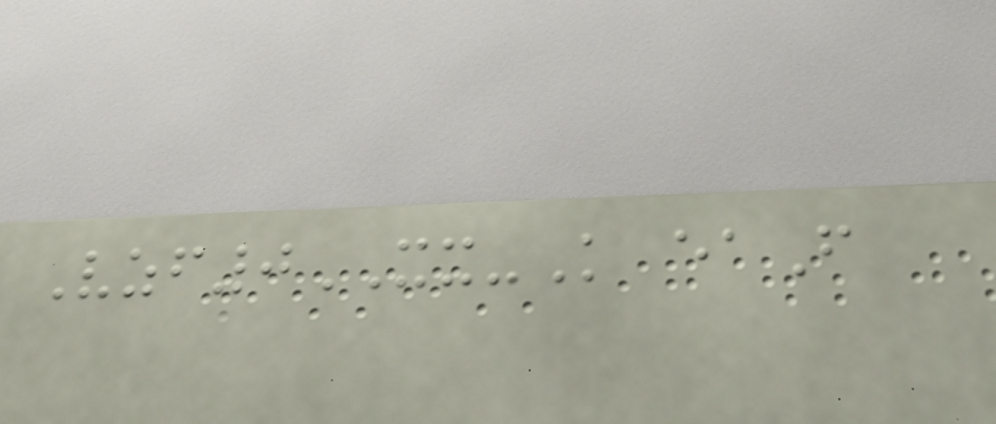Vzf0XX-K eaF
